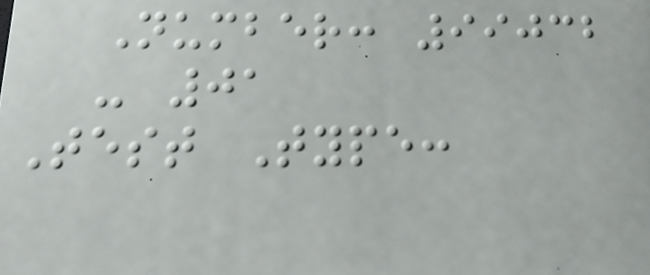Number: 99032
- 01
Test Type:
